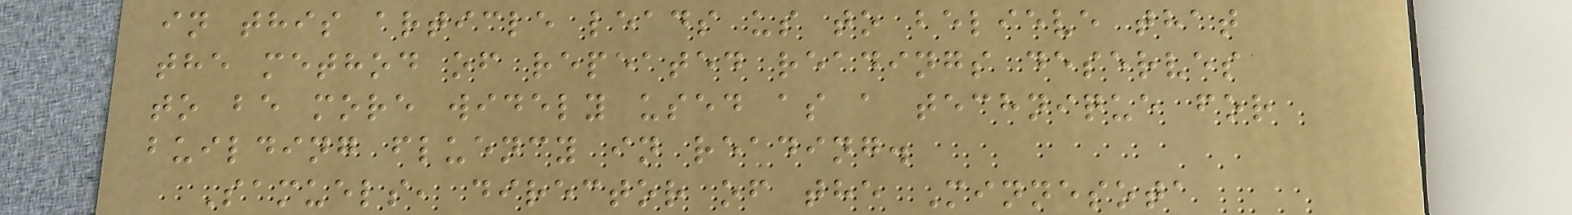in this article leads us to believe that
the method of repeated readings deserves
to be more widely used as a technique for
building fluency in reading.
Samuels, director of the Minnesota
